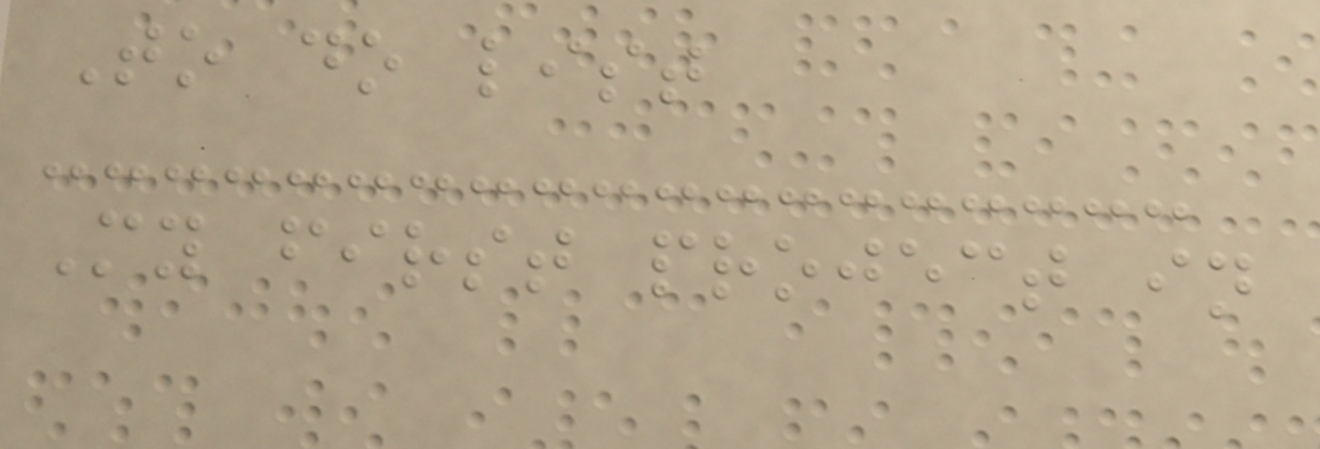To do list
My first project in
